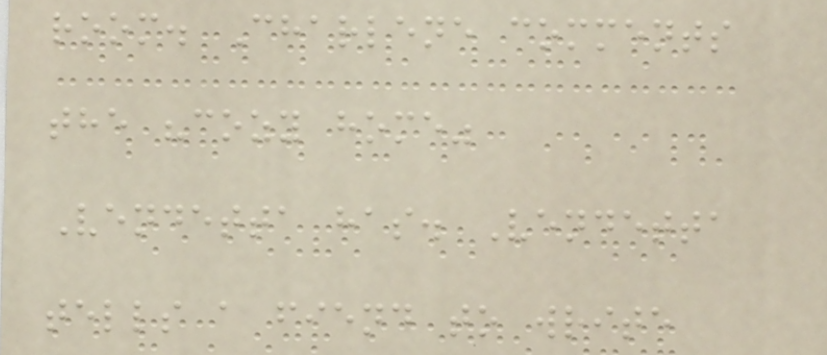room. Charlene comments
the "cozy home"
Vendetta has. Vendetta
tells a fiend to write
